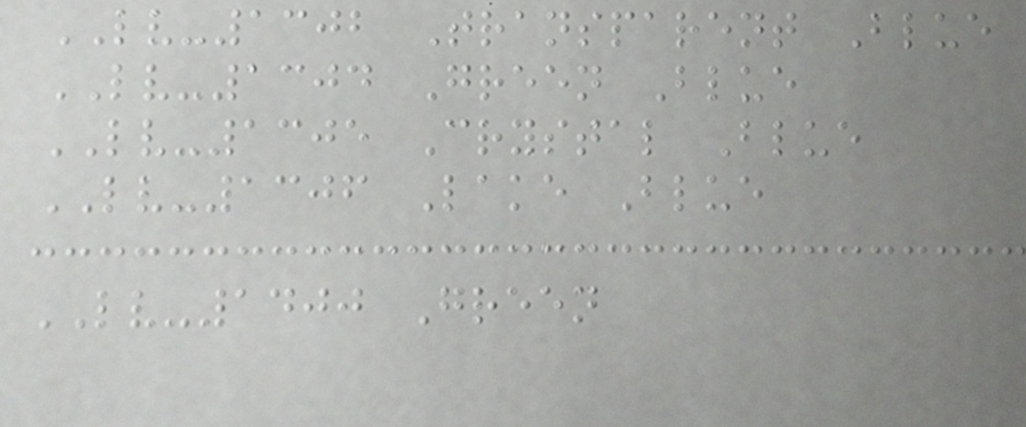LV-1302 Transparent Blue
LV-1304 Green Blue
LV-1305 Crystal Blue
LV-1306 Lake Blue
LV-1400 Green
